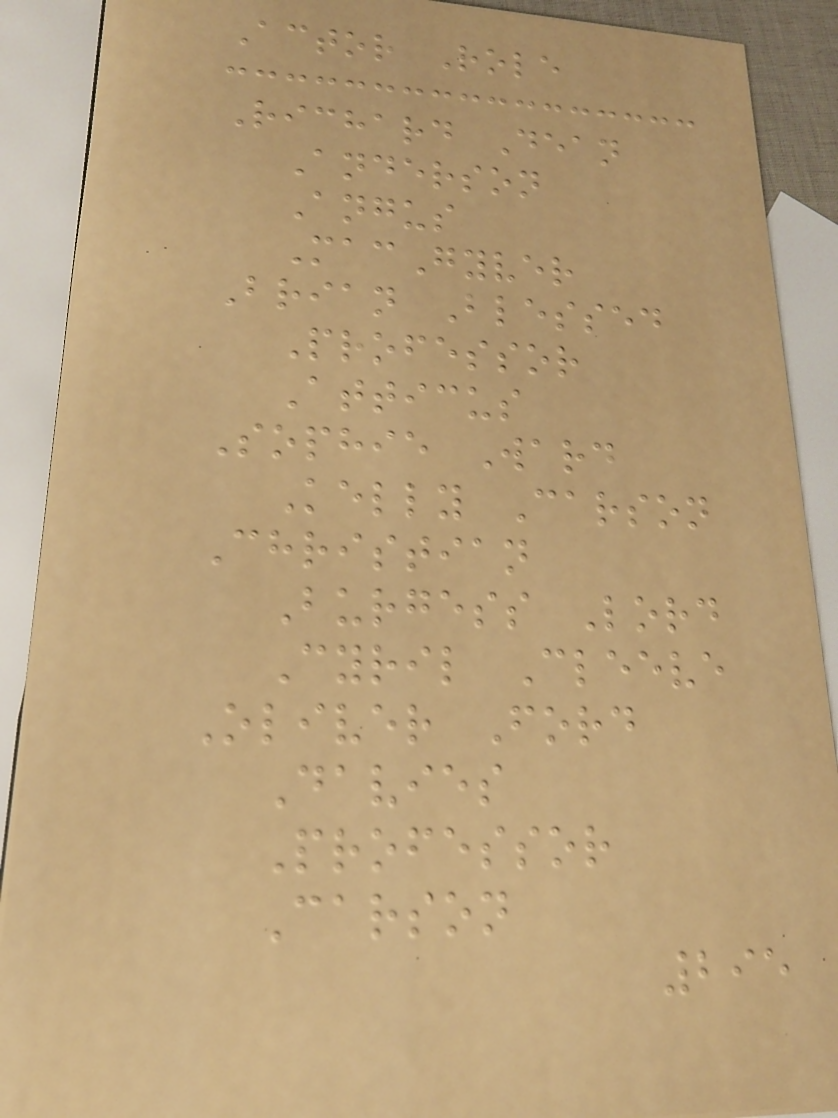Actor Role
Richard Dean
Anderson
Angus
MacGyver
Brian Blessed
Professor
Atticus
Sophie Ward
Kelly Carson
Christian
Burgess Lord
Cyril Cleeve
Oliver Ford
Davies
Professor
Carson
295
